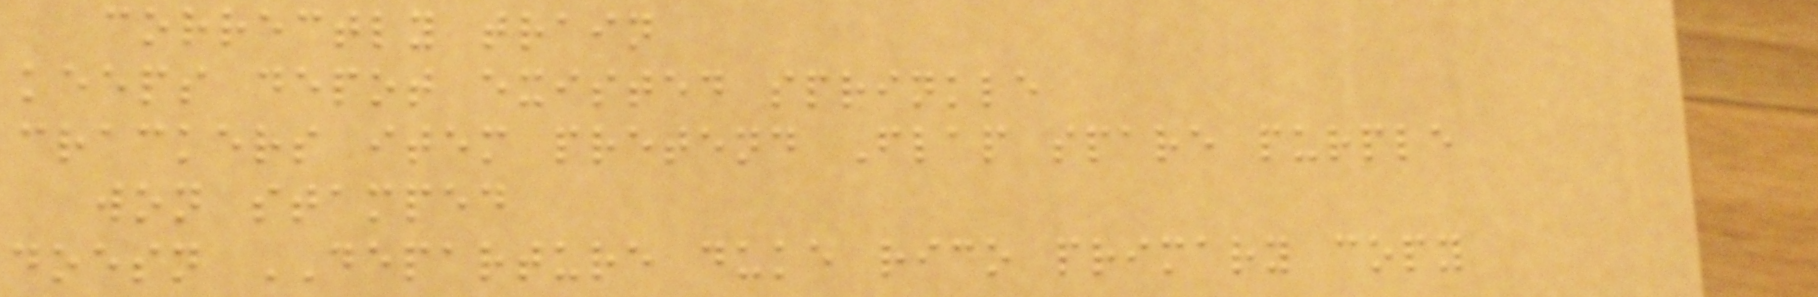correctly train
keeps depot existed sprinkle
crackers item pretend Flap spare purple
won stamped
doesn DEPARTURE duke rico primary copy
